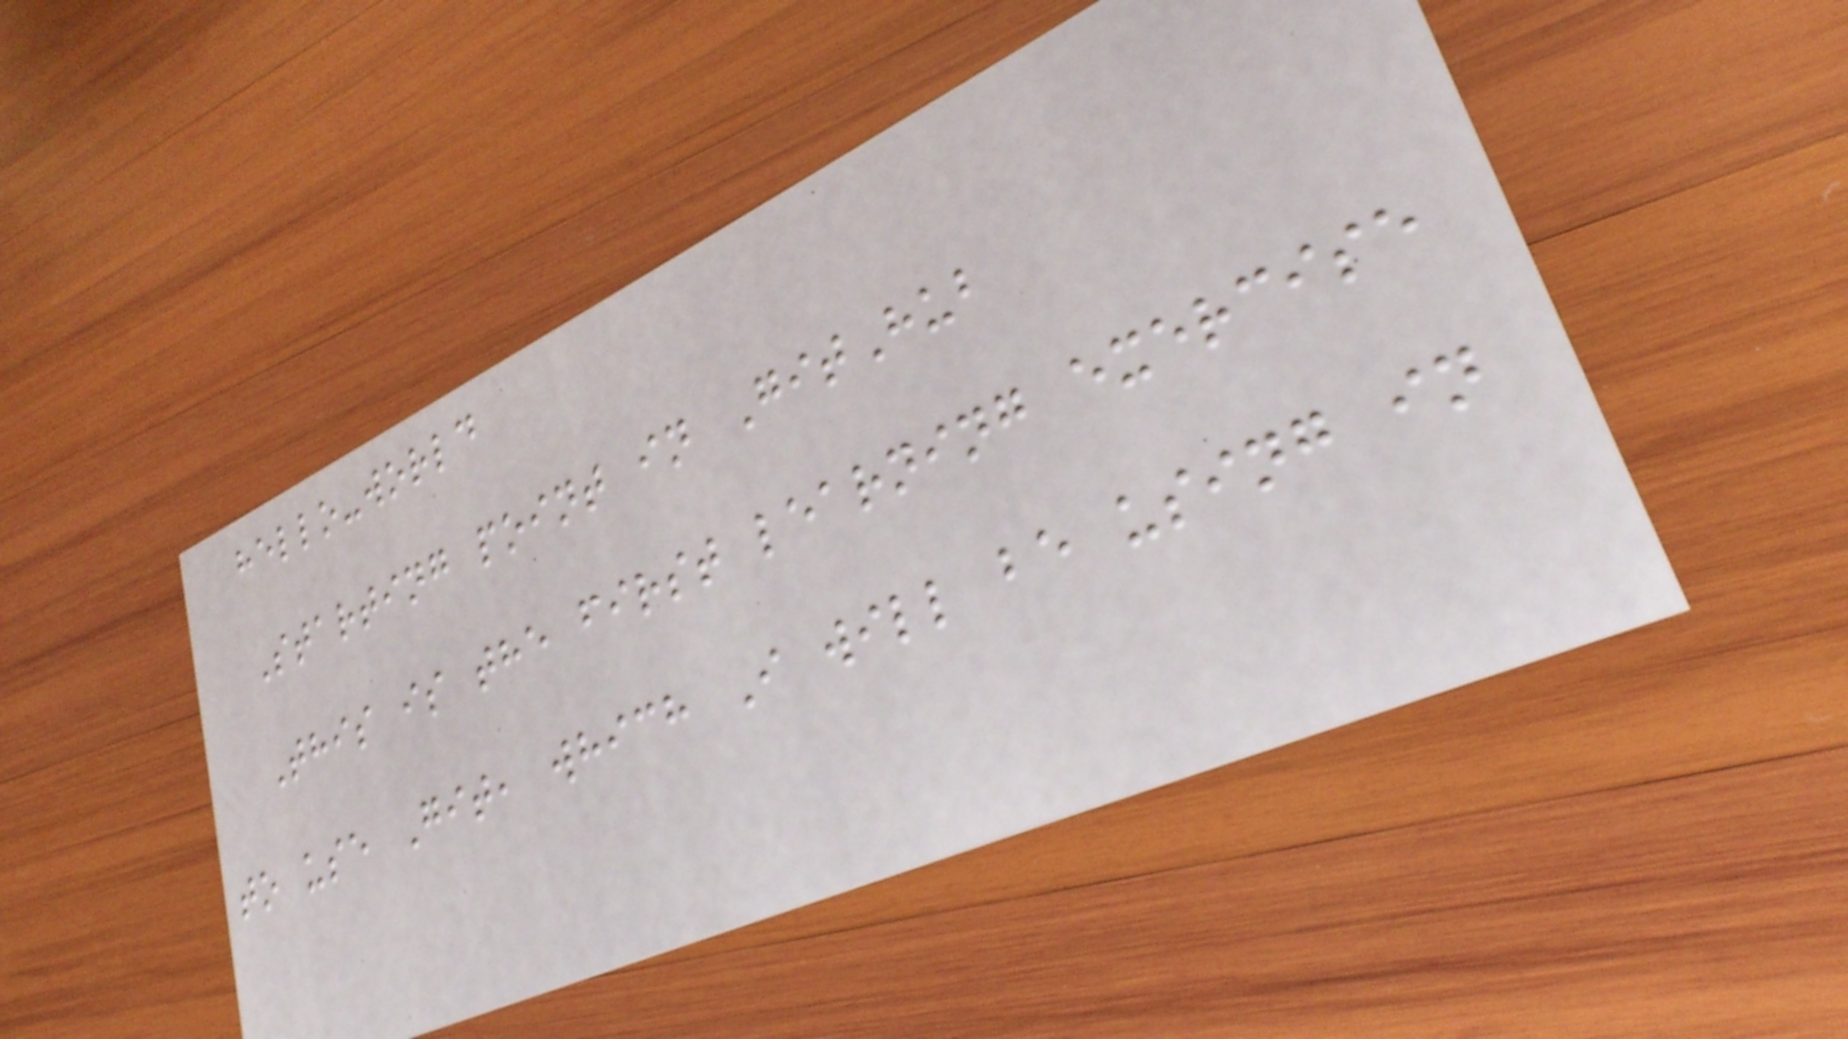hello-world
Starting point in GitHub
This is the first learning exercise
to use Git, which I will be using in
